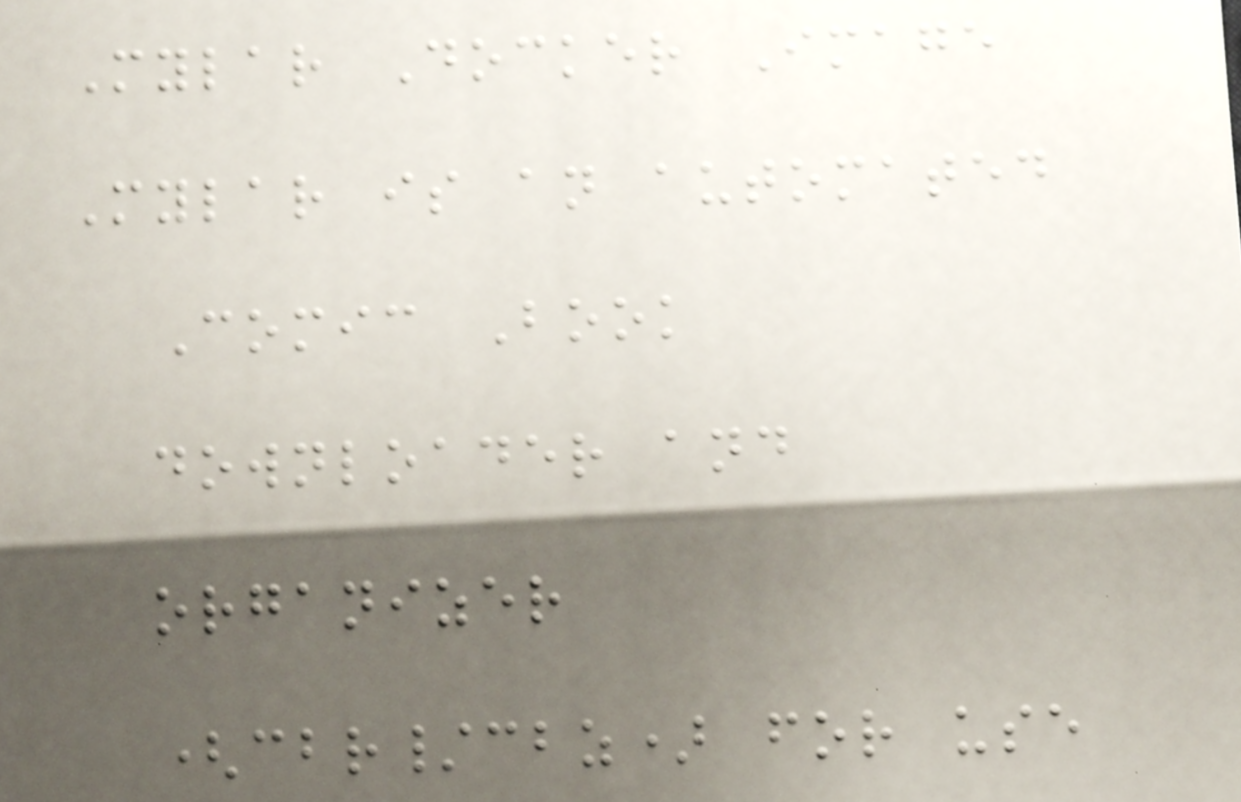Mylar Docker Image
Mylar is an automated
Comic Book
downloader and
organizer
(cbr/cbz) for use
